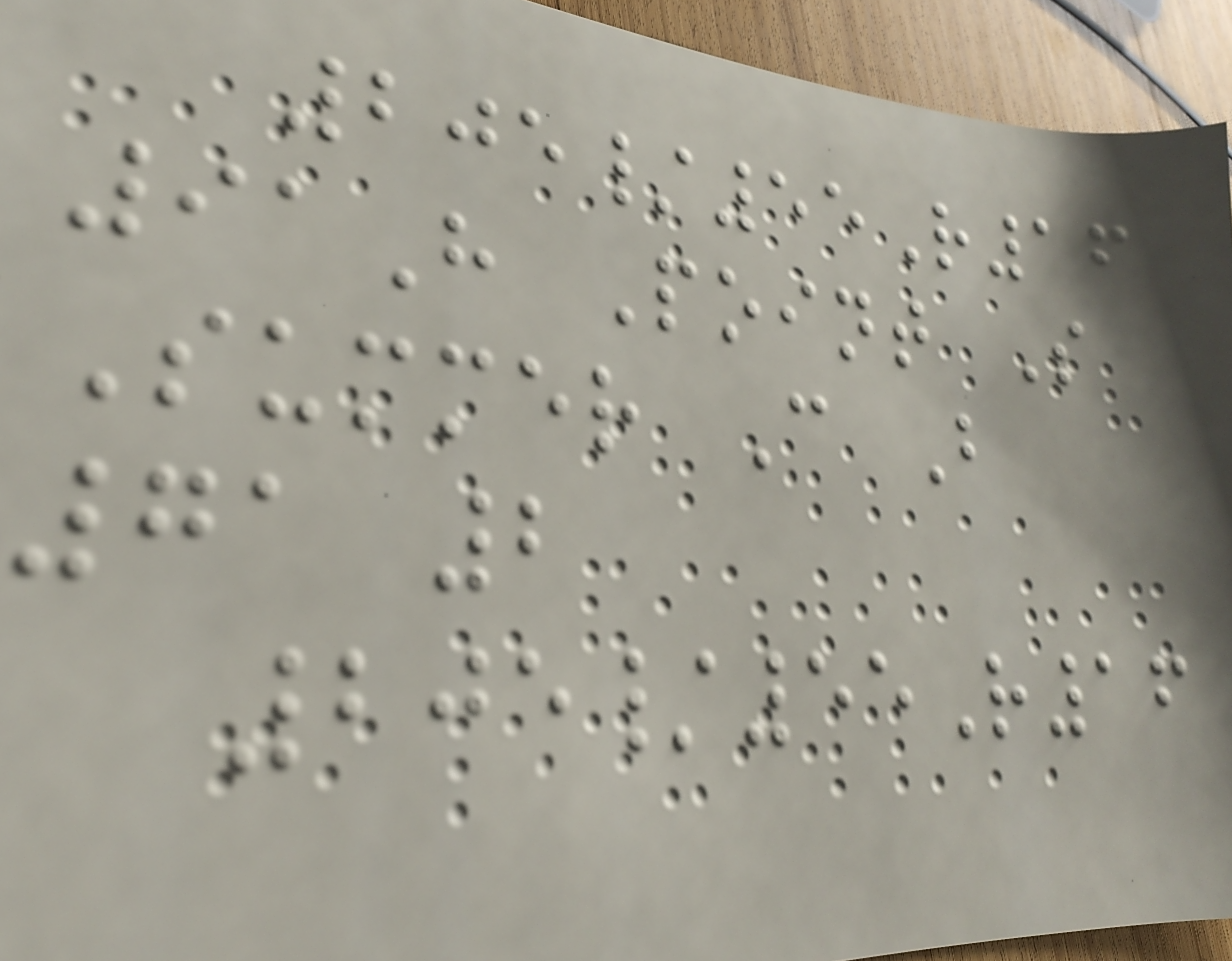205/55R16
91H Point S
Summer C B
71 2
205/55R16
